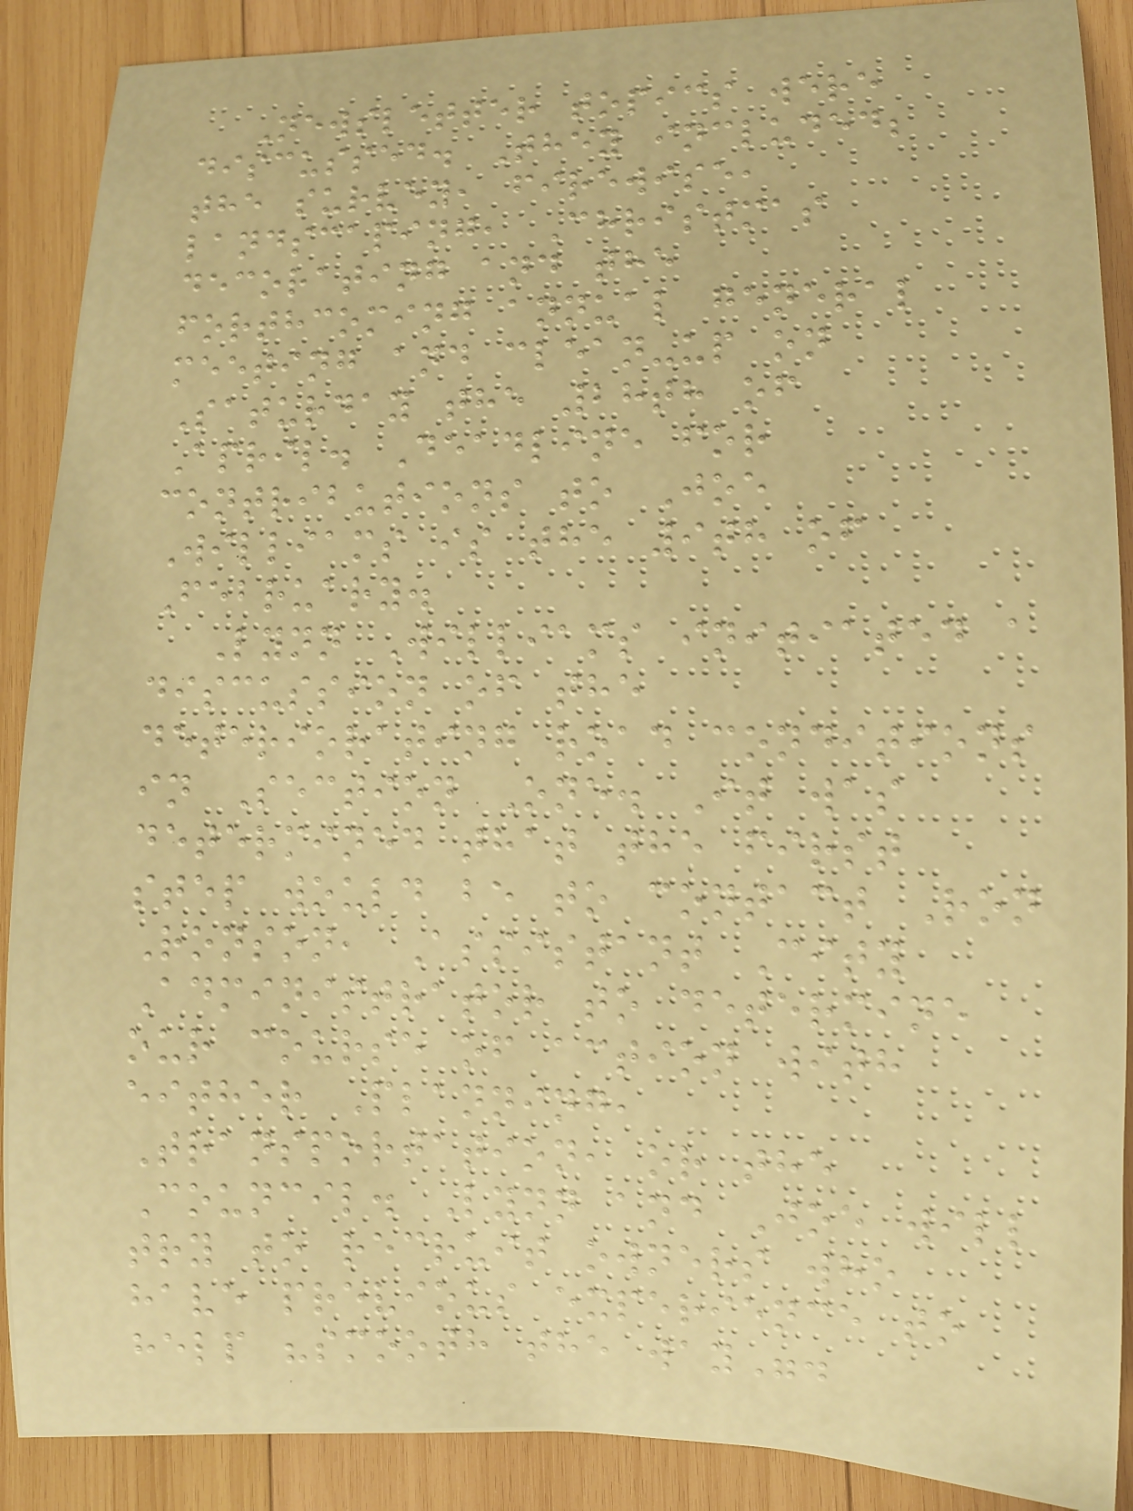Newsletter topics were
discussed. They included;
the survey, firewise,
landscaping, Christmas
decorating and the
forthcoming annual general
meeting and clean-up on
Saturday the 28th of
April. Deadline for
contributions to Joe
Williams is the 9th of
February.
Lynn Williams initiated a
discussion of the
deteriorating road conditions
in Section One. It was
determined that the first
step would be to contact Ron
Ronson, Assistant City
Administrator to determine
our course of action with
either Planning,
Transportation, or the
Council. Lynn and Joe will
try to recruit owners who
have previous experience to
help "smooth the way".
